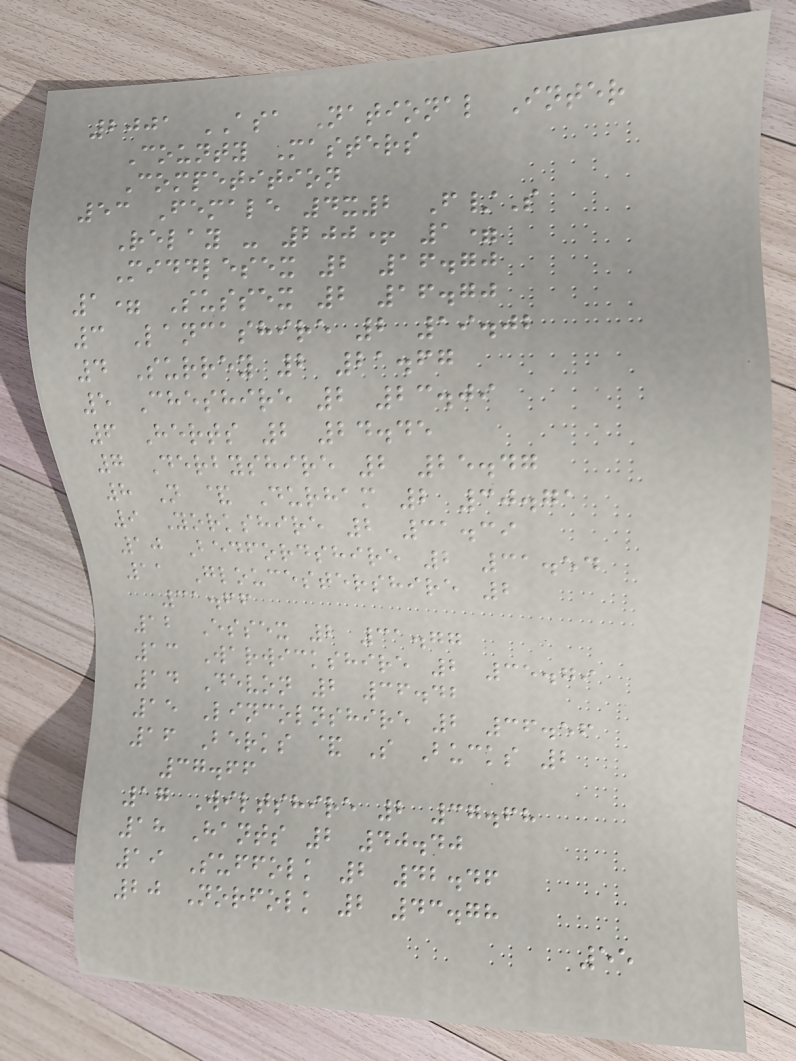2001 ASA National Inter
County Masters
Competition
53 Female 4x2 F/S
Relay - 200+ 1=
Middlesex 2 16.70
1= Sussex 2 16.70
3 Lancashire 2 19.02
4 Surrey 2 21.67
5 Cheshire 2 23.09
6 Herts 2 24.45
7 Derbyshire 2 25.47
8 N & Durham 2 30.71
9 Yorkshire 2 31.39
10 Bedfordshire 2 31.54
11 Gloucestershire 2
31.66
12 Essex 2 31.77
13 Warwickshire 2 35.79
14 Devon 2 36.42
15 Lincolnshire 2 36.56
16 Berks & S Bucks 2
37.66
17 Wiltshire 2 37.68
18 Hants 2 40.40
19 Suffolk 2 42.46
20 Norfolk 2 43.78
55
